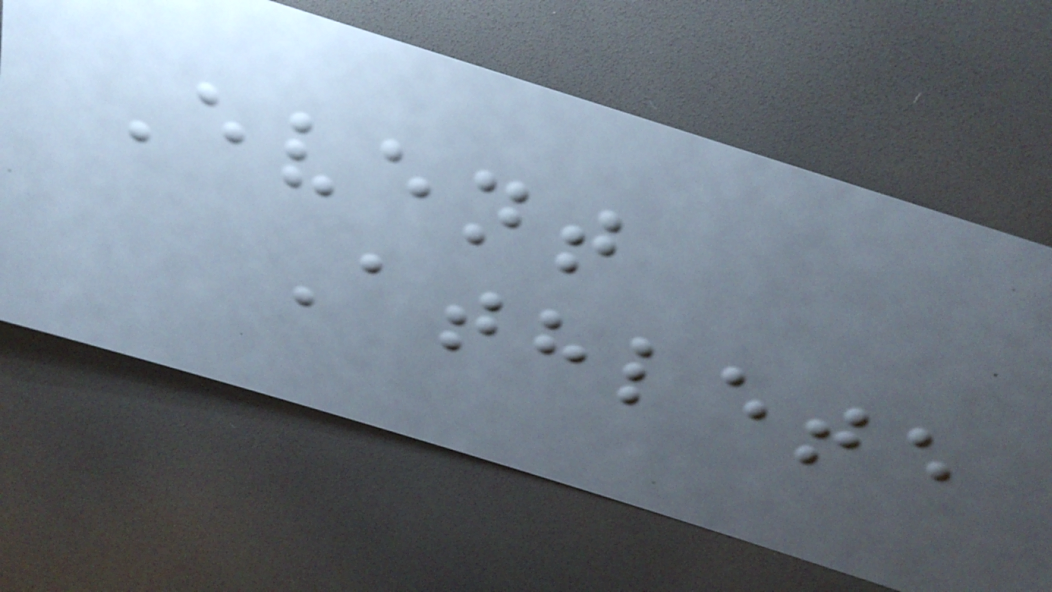Event
Athlete
